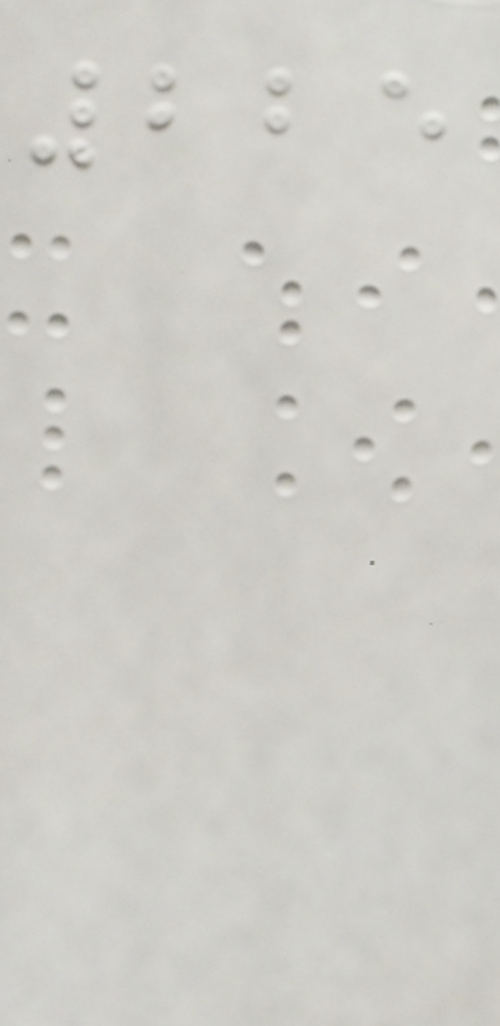225
